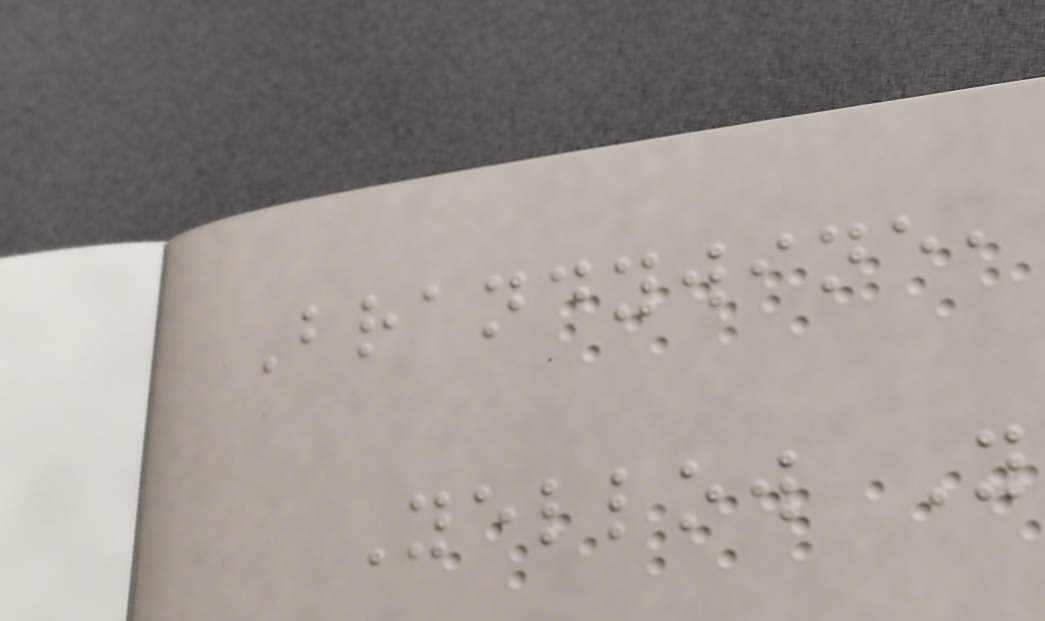Brandywine,
Yellow Y
